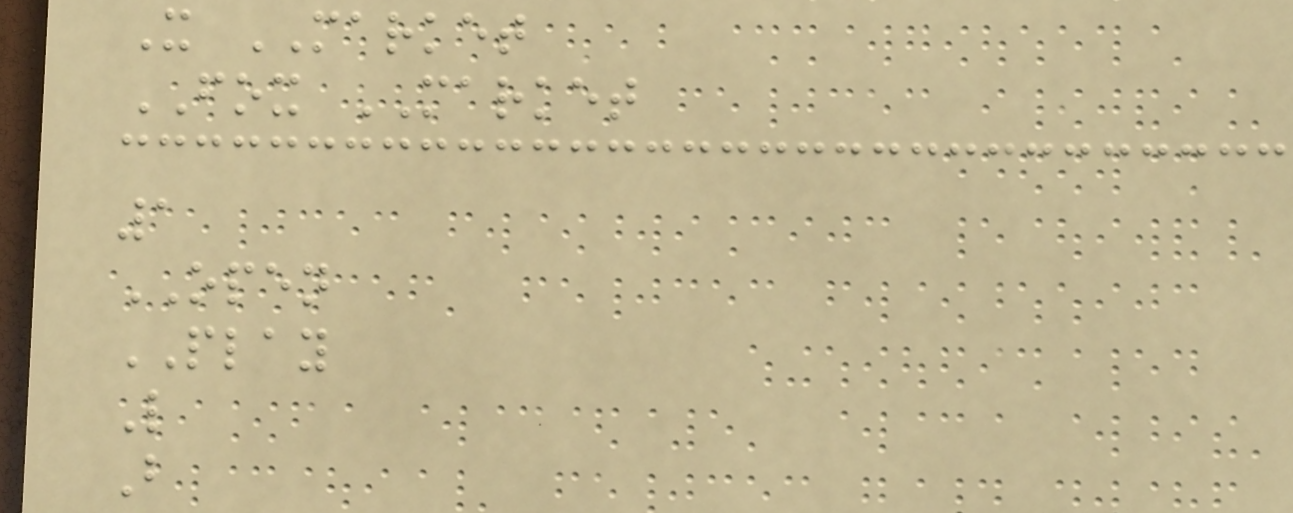X MARKET
FOX MARKET
1
OPEN
PLAY
L
B
